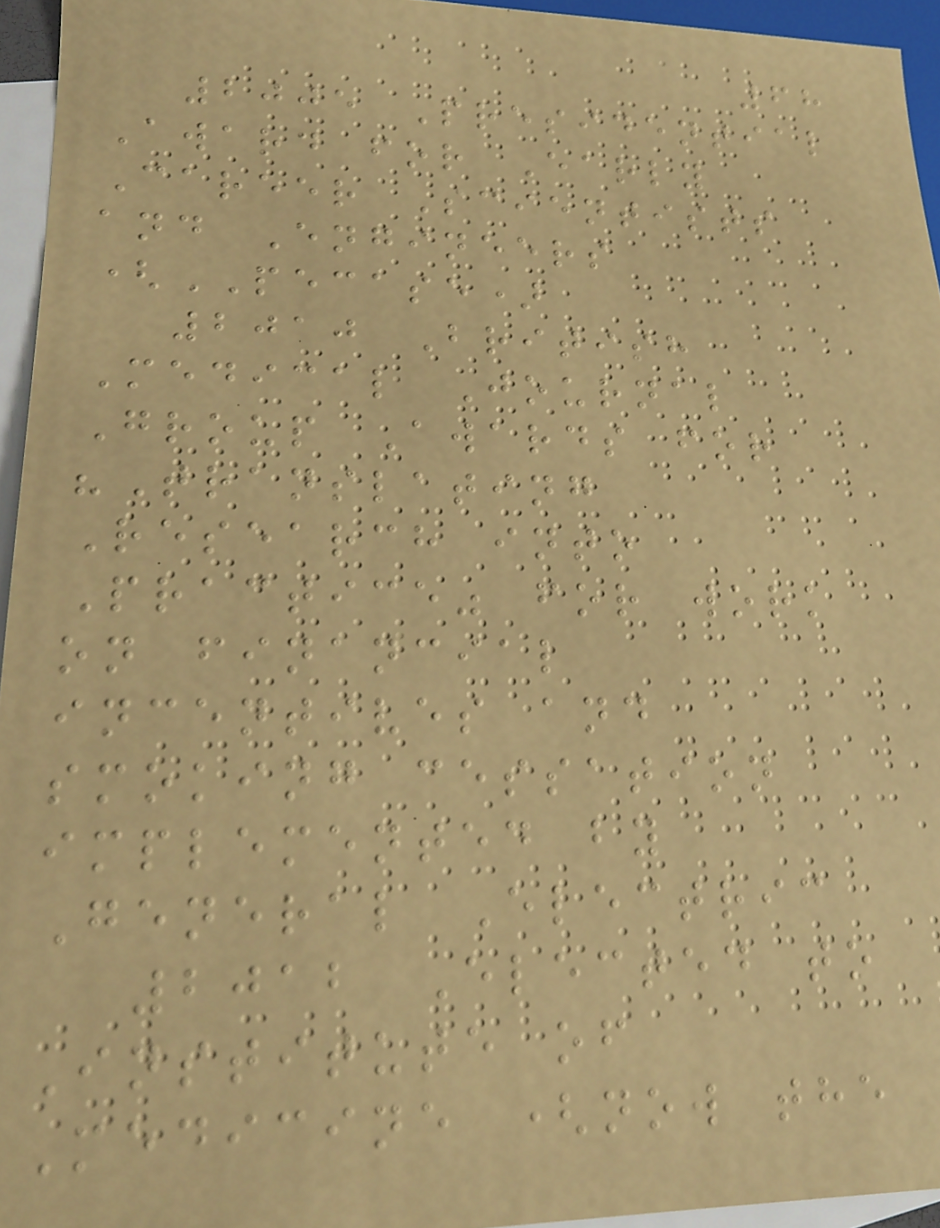68
2005 Presidential
Award for Early
Career Scientists
and Engineers
(PECASE)
2010 British
Medical Journal
Group Awards for
"Translating
Research into
Practice" for work
on financial
incentives and
smoking cessation
implemented by
General Electric
2012 Elected to
Institute of
Medicine (now the
